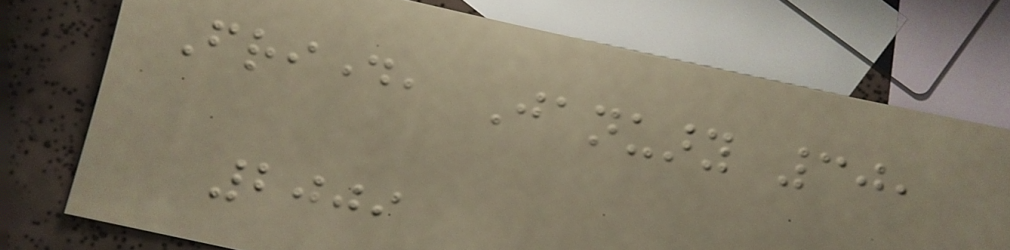Friday, January 30,
2009
